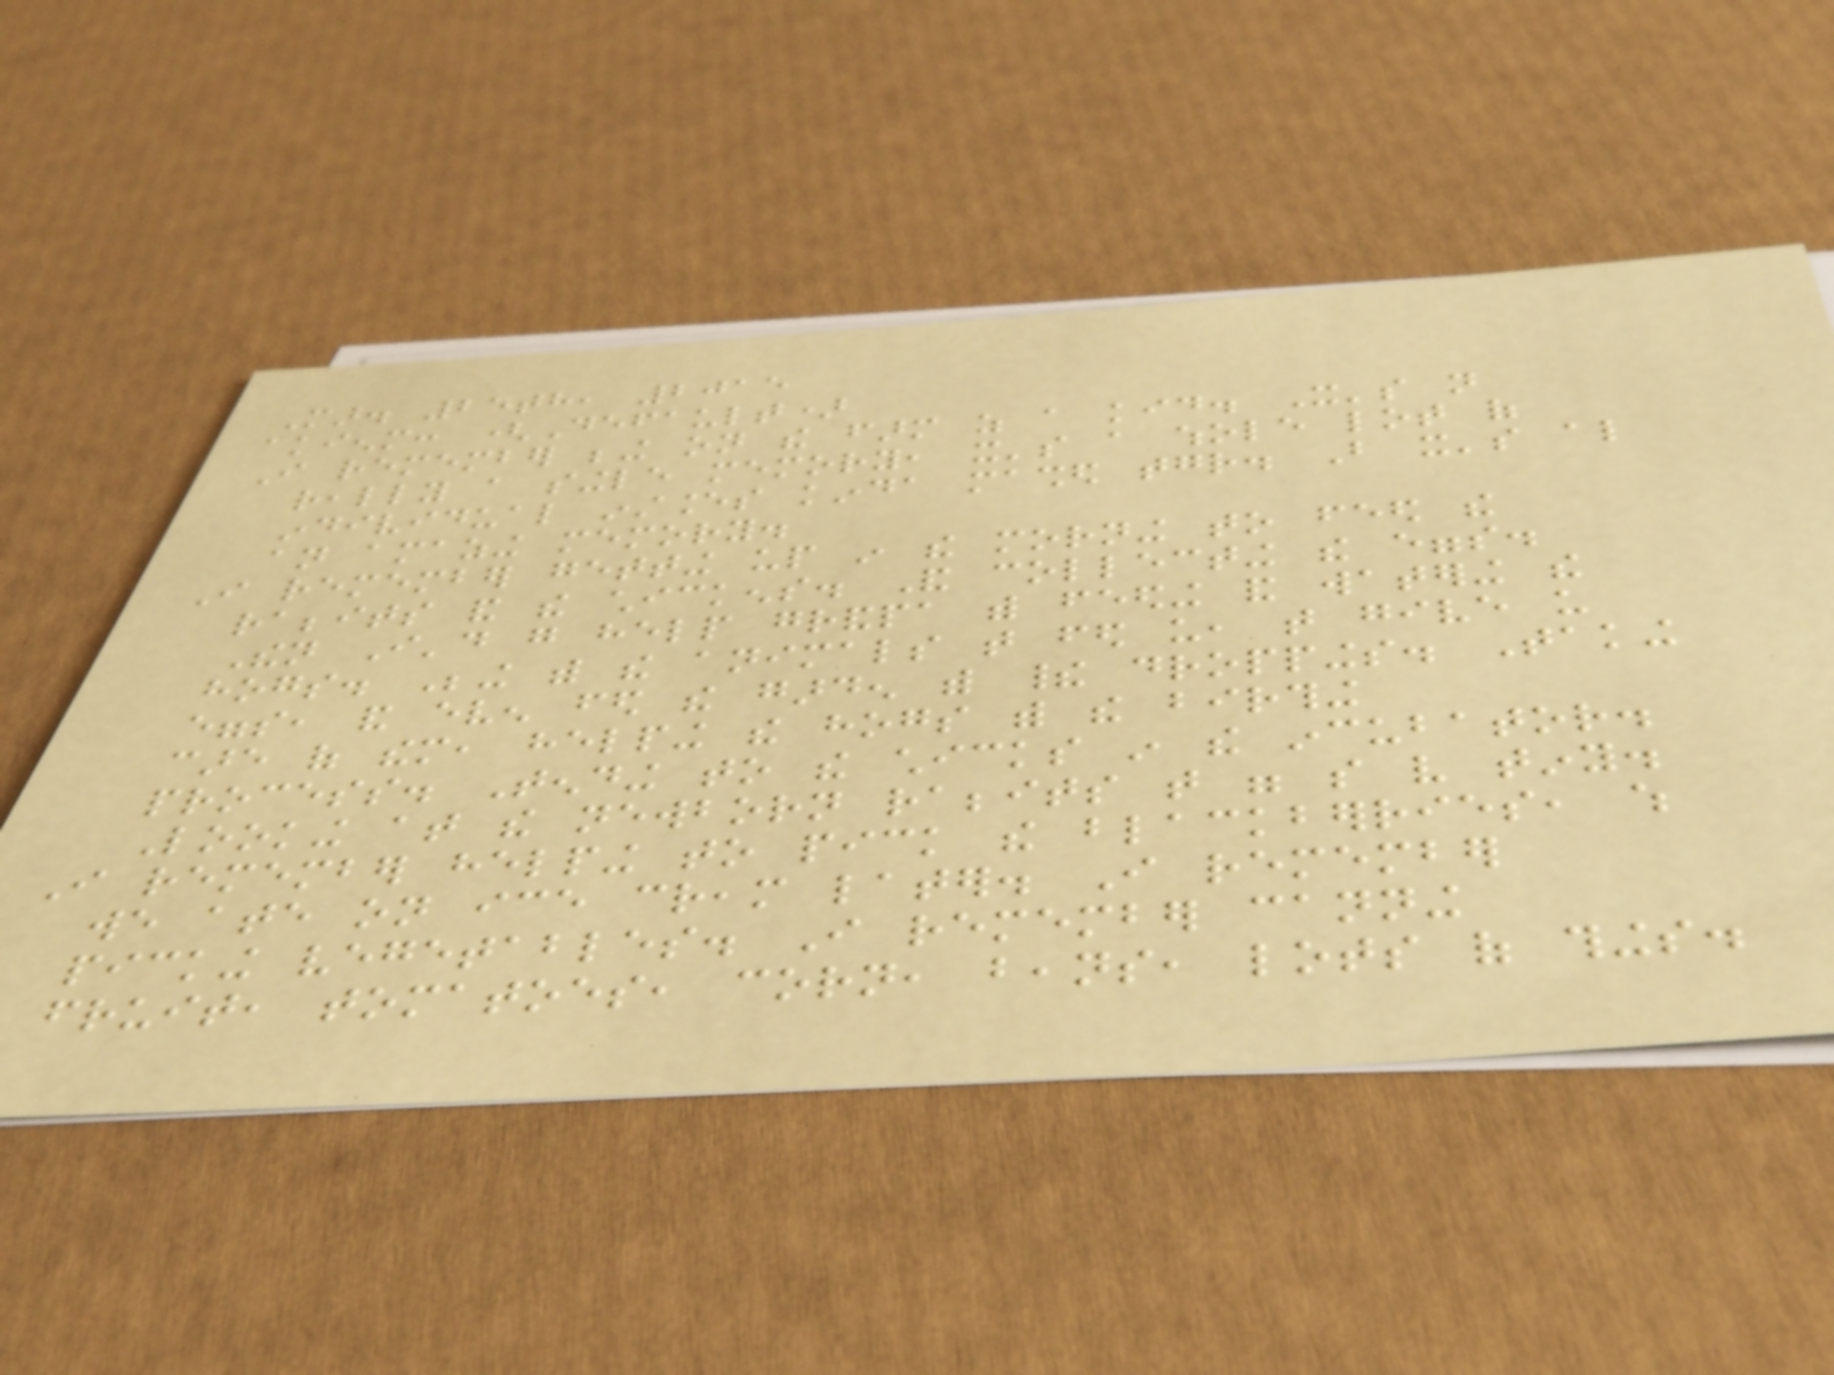Mar. 25th, 2015
akienm: (Default)
I remember being on the farm as a kid. It's not
really a single memory, it's a whole lot of
individual instances kinda mashed together. But it's also
an amazing memory.
I remember getting up in the morning to feed the
rabbits and the chickens. And collecting the eggs.
Then I'd go help grandpa with feeding and watering the
hogs. Being with the animals that fed us, that give us
eggs, and even fed the garden with their droppings. Taking
care of them, helping the hogs with the birthing
process. Tending to the chicks in the incubator.
Looking at the newborn rabbits that were so very tiny.
I remember helping to pick the blackberries, which
we ate on ice cream later. I remember
picking vegetables. I remember canning
fruit, tomatoes, corn, beans, lots of things.
